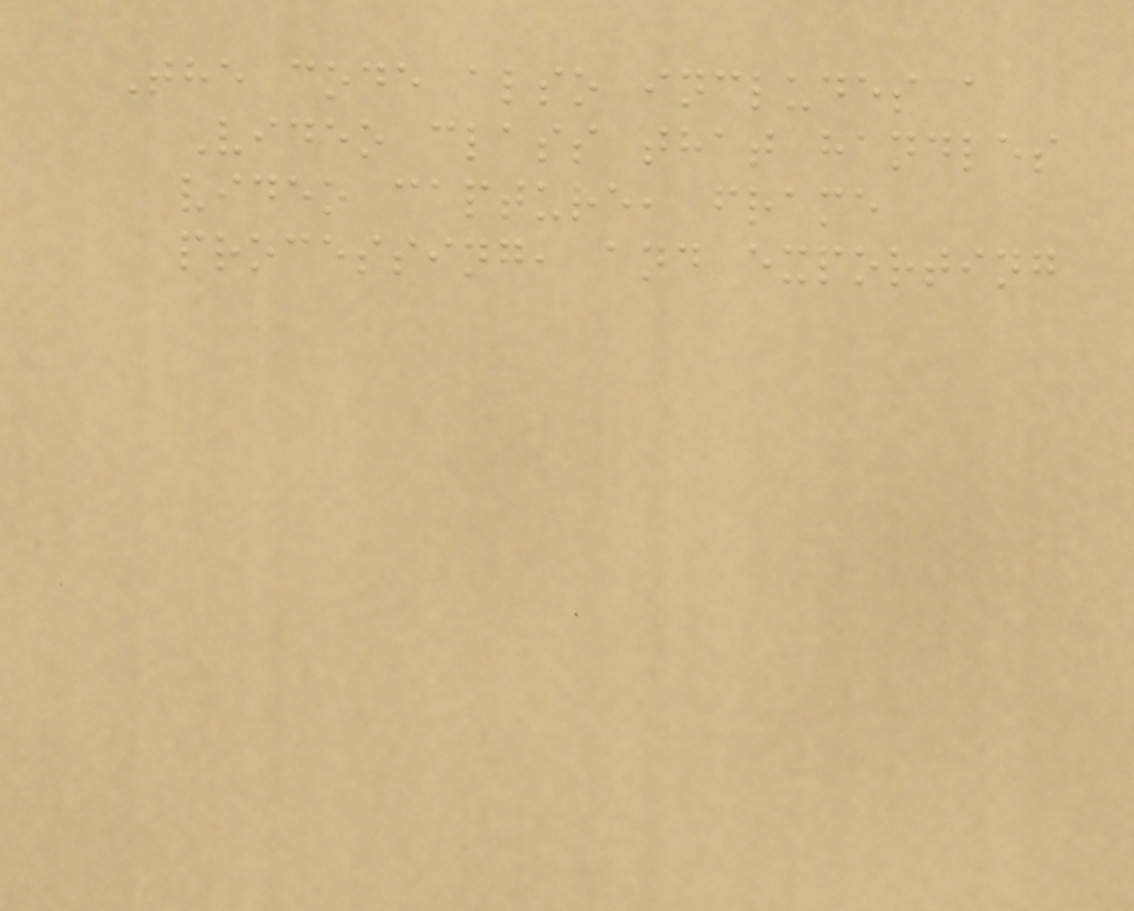The code also includes a
Video class that handles
video capture, frame
processing, and exporting
